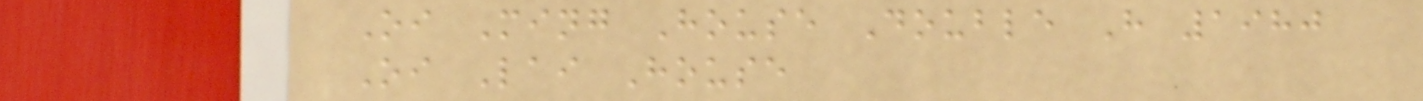Oi Ming House Double H 1980
Oi Lai House
